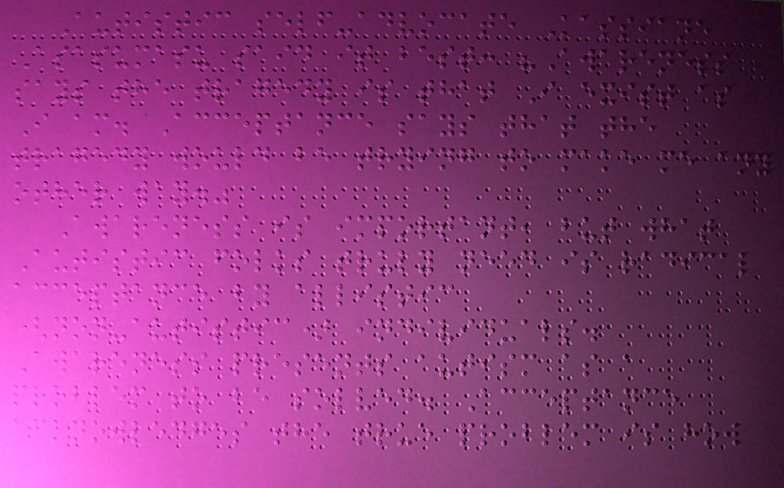Autistic self-advocate Kassiane
Asasumasu said it best: "Awareness
says the tragedy is that I exist as
I am. Acceptance says that the
tragedy would be trying to make me any
other way."
Awareness is important, but what
Autistic folks truly need is radical
acceptance by allistic
(non-autistic) individuals.
Awareness presents autism as a
problem to be solved. Acceptance
acknowledges the true problem is how
